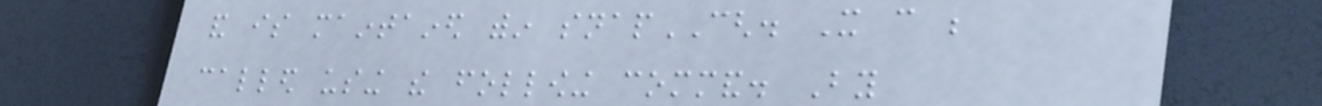and is maintained within snapCGH. It can be
called using the following command. By
